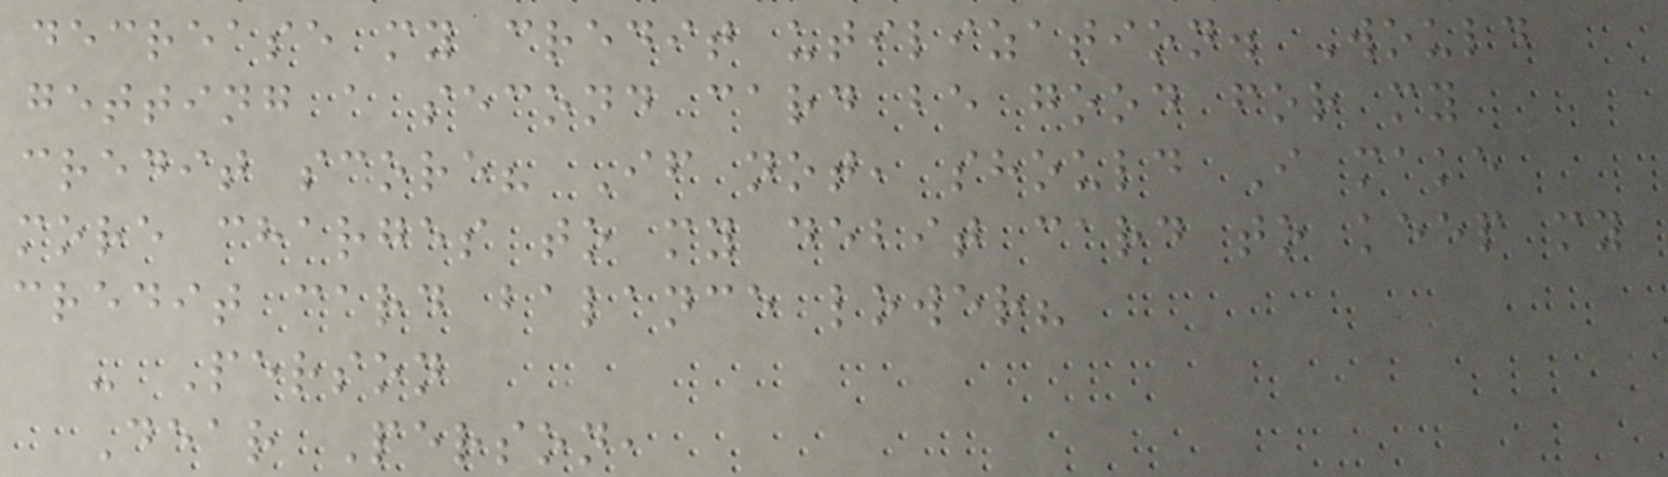decrease my credit utilization. Would
getting a second card be good for my
credit score? If not, should I make
more charges to my debit card to keep my
credit card balance lower?
- Person
Dear Person,
